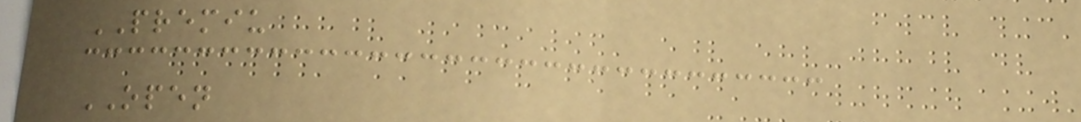PREMIU
OPEN
